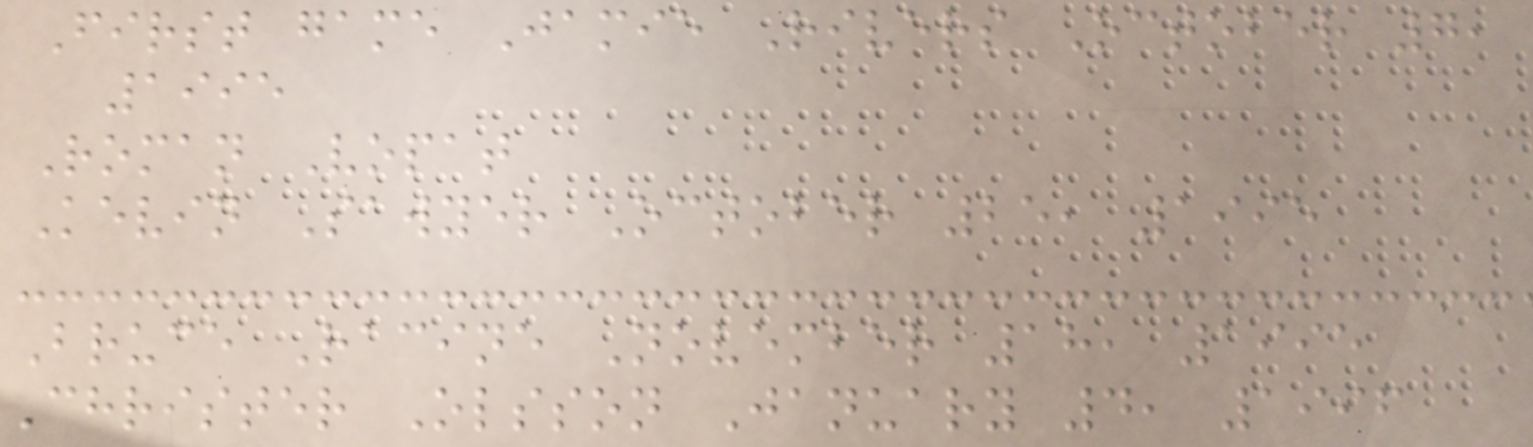First game Jamie Rivers October 7,
1995
Roman Vopat
Kevin Sawyer October 25, 1995
Bruce Racine November 18, 1995
Christer Olsson January 4, 1996
